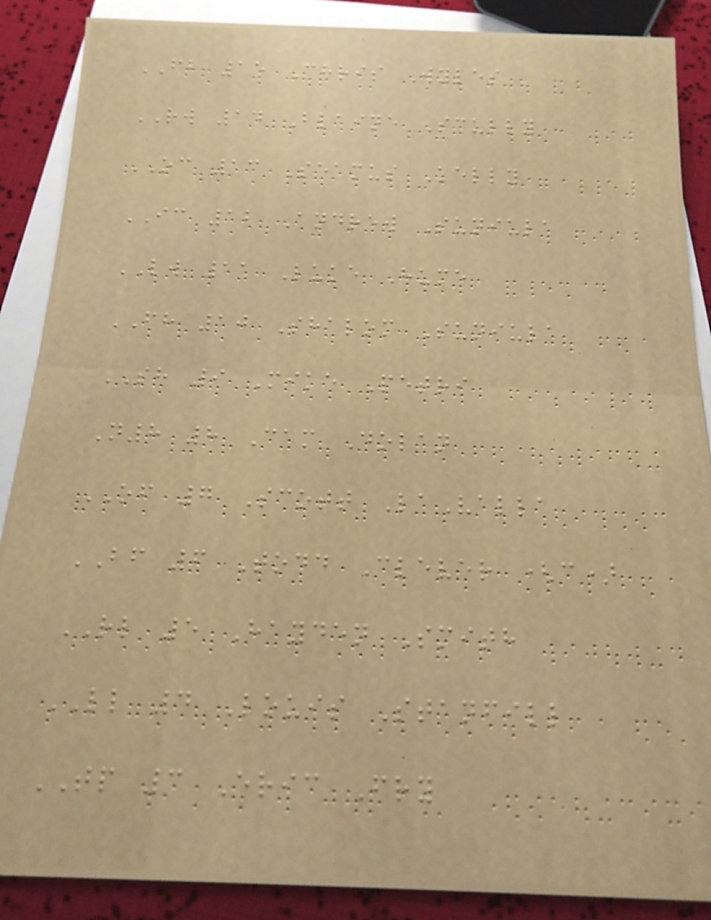FB 15 Chris Wyles
RW 14 Blaine Scully
OC 13 Seamus Kelly
IC 12 Andrew Suniula
LW 11 Luke Hume
FH 10 Shalom Suniula
SH 9 Mike Petri
N8 8 Cam Dolan
OF 7 Scott LaValla
BF 6 Todd Clever (c)
RL 5 Hayden Smith
LL 4 Louis Stanfill
TP 3 Eric Fry
